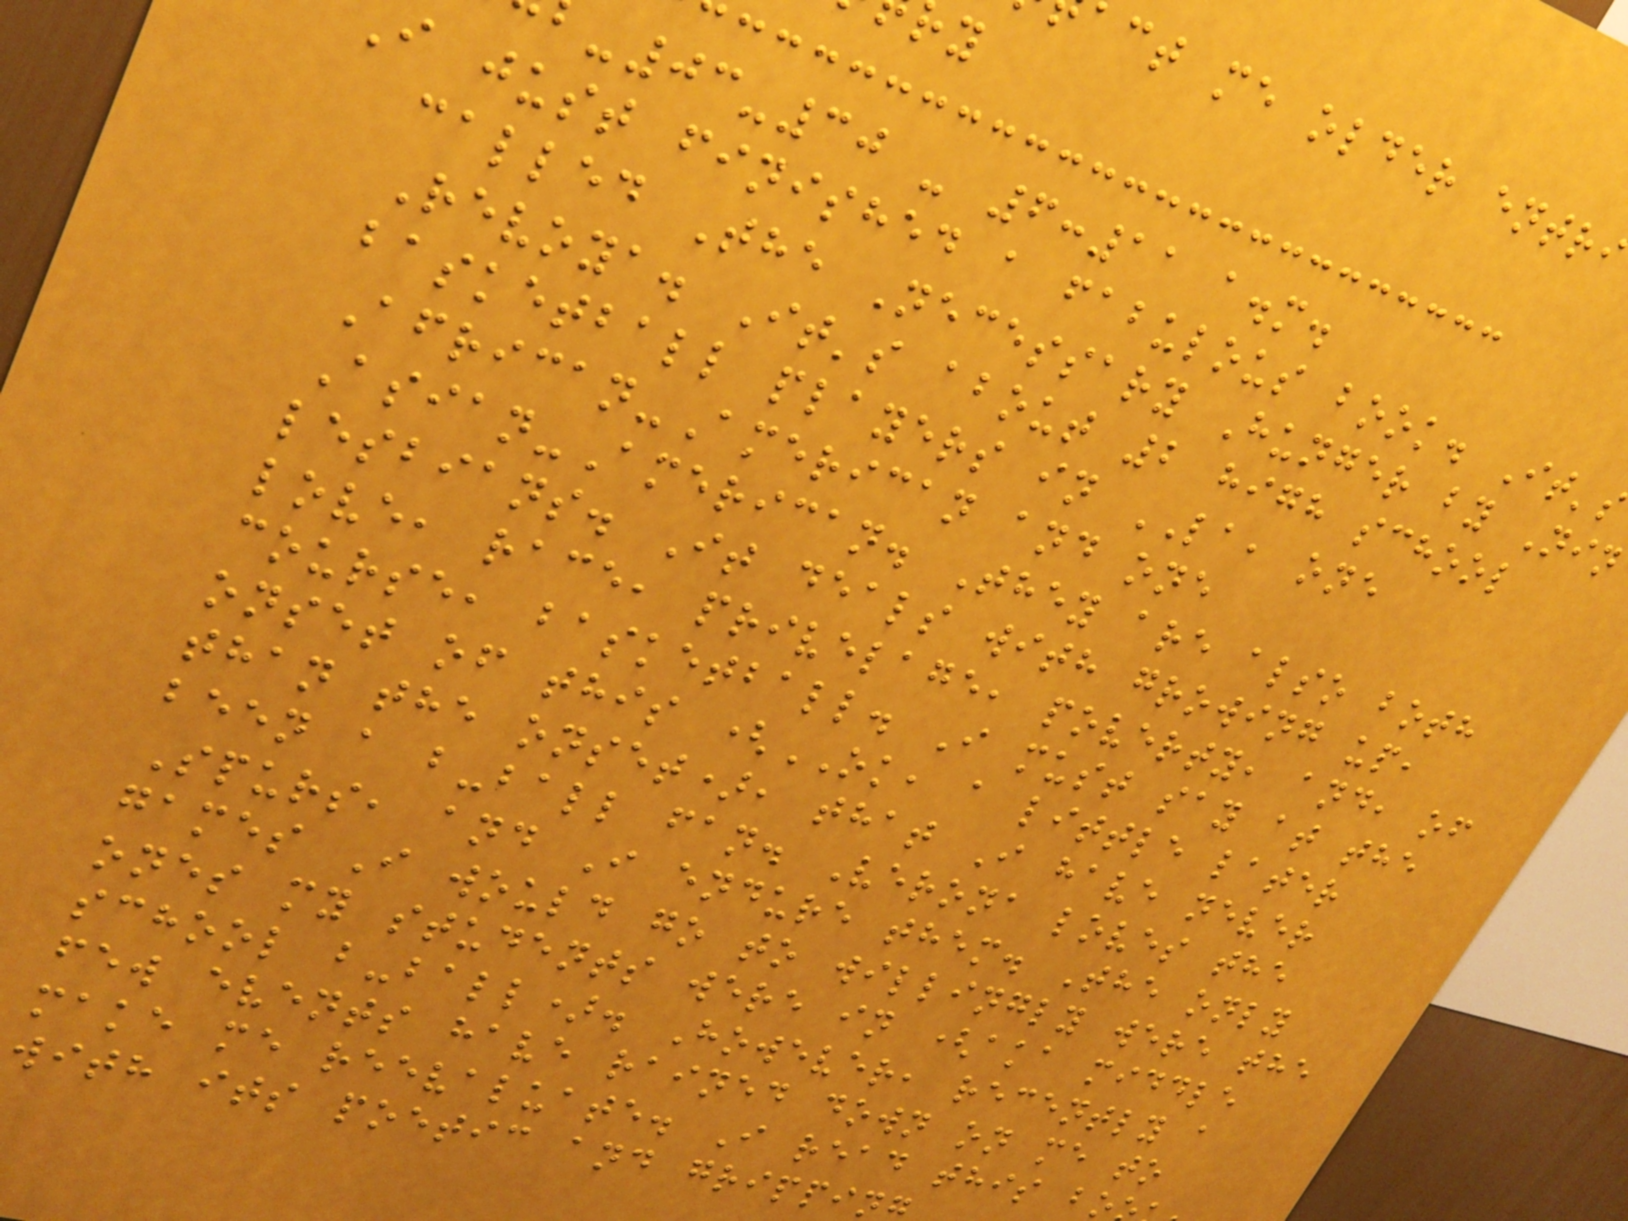act me older entri
-03-30 - 6:11 a.m.
i just finished a fabulous book. It'
called The Necessary Hunger by Nin
Revoya. It's about 2 high school
basketball players in LA, one
African-American and one
Asian-American. They are also both
lesbians. It deals with growing up,
love, race, privelage, poverty, and, of
course, basketball. I must say at the
onset of this (OK, a little later
than the onset), that I have never
been a b-ball fan. Verona loves the
Spurs, and I endure them. The only
games I would go to willingly were the
ones my students were in (aka middle
school b-ball). However, recently a
few events have rained down on me to
make me reevaluate. I read this bo
with its poetic and grippin
